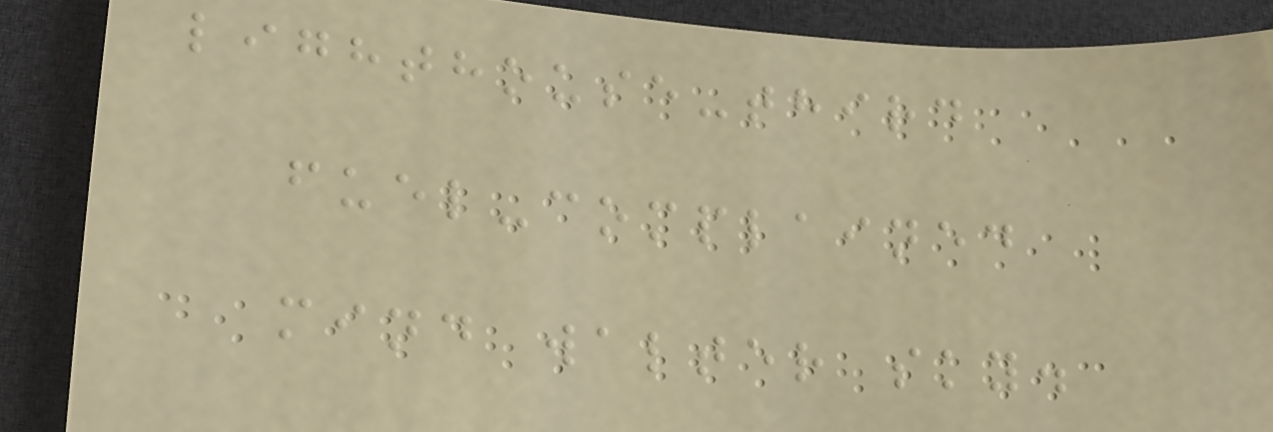lighthouse-third
fuel-complained
mind walter sky.
